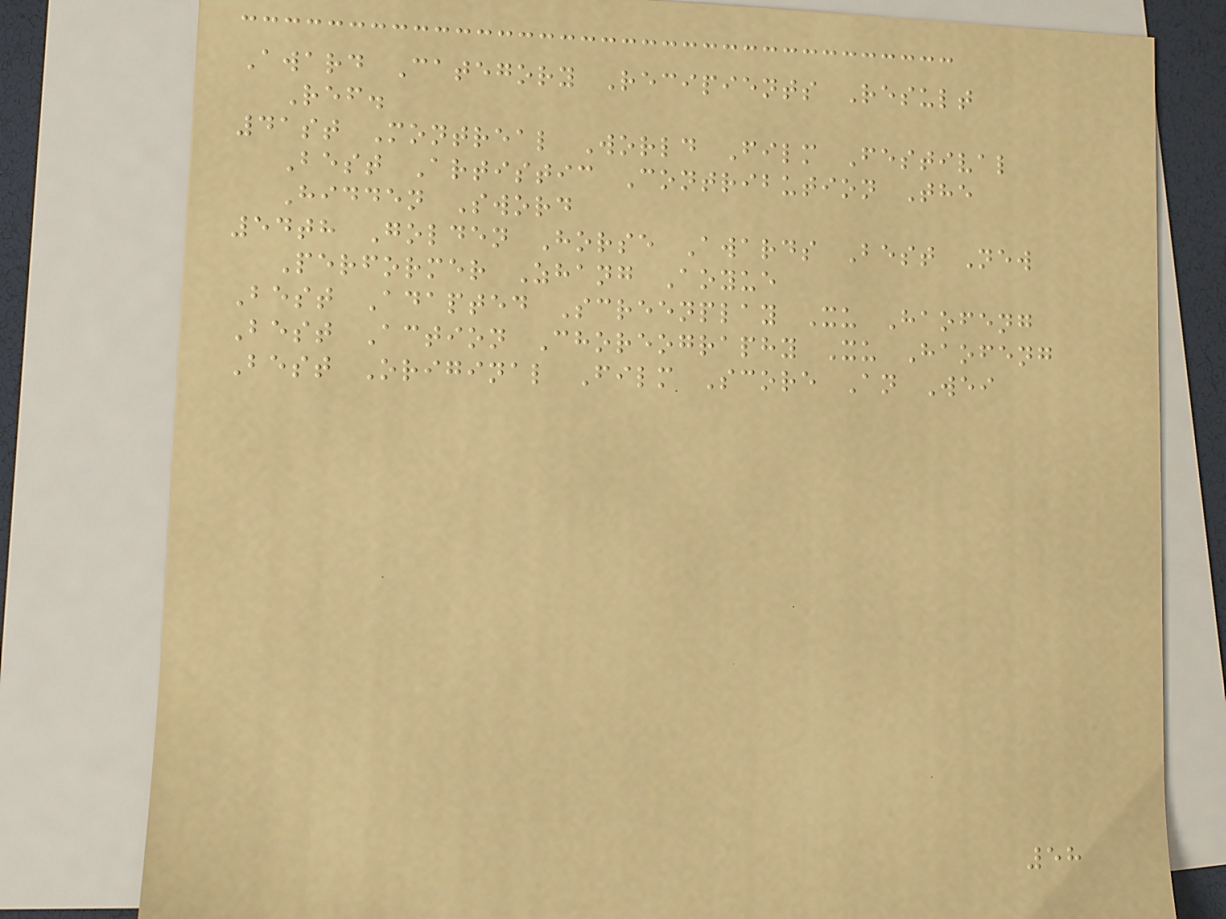Award Category Recipients Result
Ref.
41st Montreal World Film Festival
Best Artistic Contribution The
Hidden Sword
54th Golden Horse Awards Best New
Performer Zhang Aoyue
Best Adapted Screenplay Xu Haofeng
Best Action Choreography Xu Haofeng
Best Original Film Score An Wei
58
